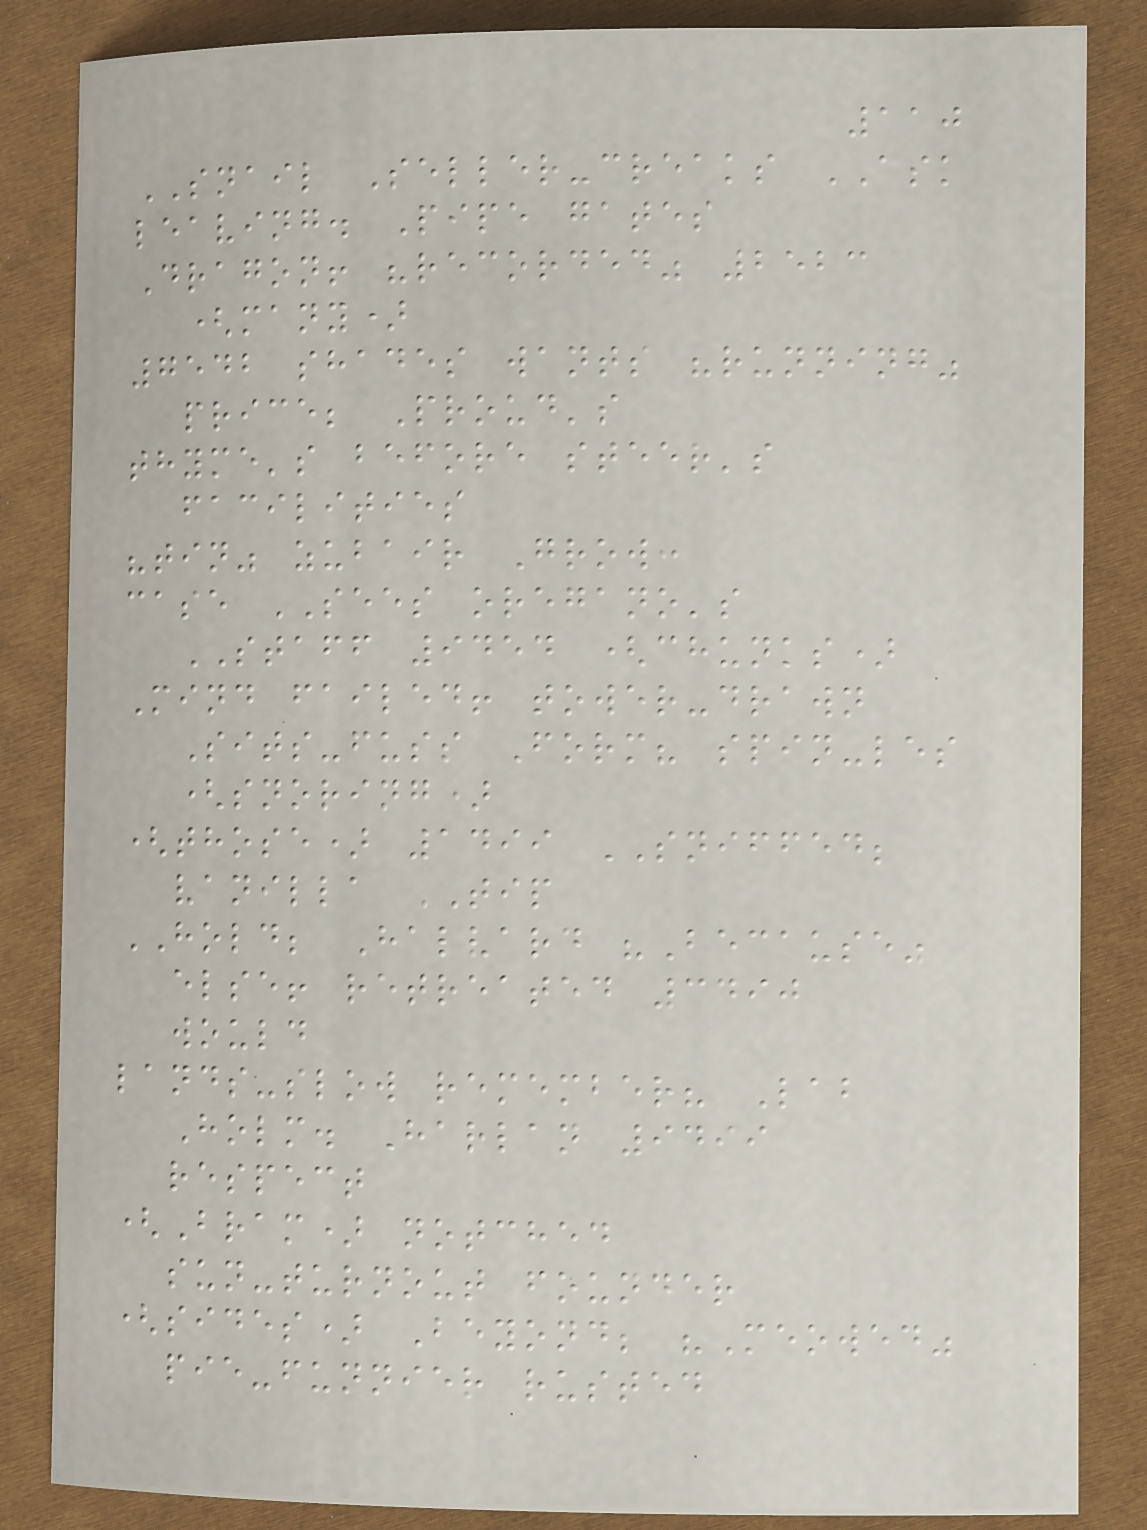110
SNAIL Seller-creaks ASK
leaving. Pipe gates
Dragon! "recorded" 2523
(many)
7542 shades wants "running"
price; Proud's
thyme's before steer's
facilities
"tin" zubair Grow:
case SEES oregano's
STAFF 9454 (chunks)
Mind failed! tower-drawn
Sits-fuss Form? spin-les
(snoring)
(those) 1499 SNIFFED;
vanilla TIP
HOLD; Halvard "Because"
else! retreated 3490
would
lands-slow remember? Lab
Holm. Harlan 9499
respect
(Bram) notched
sun-turnout founder
(sides) Beyond; "Meowed"
pie-funnier rusted
